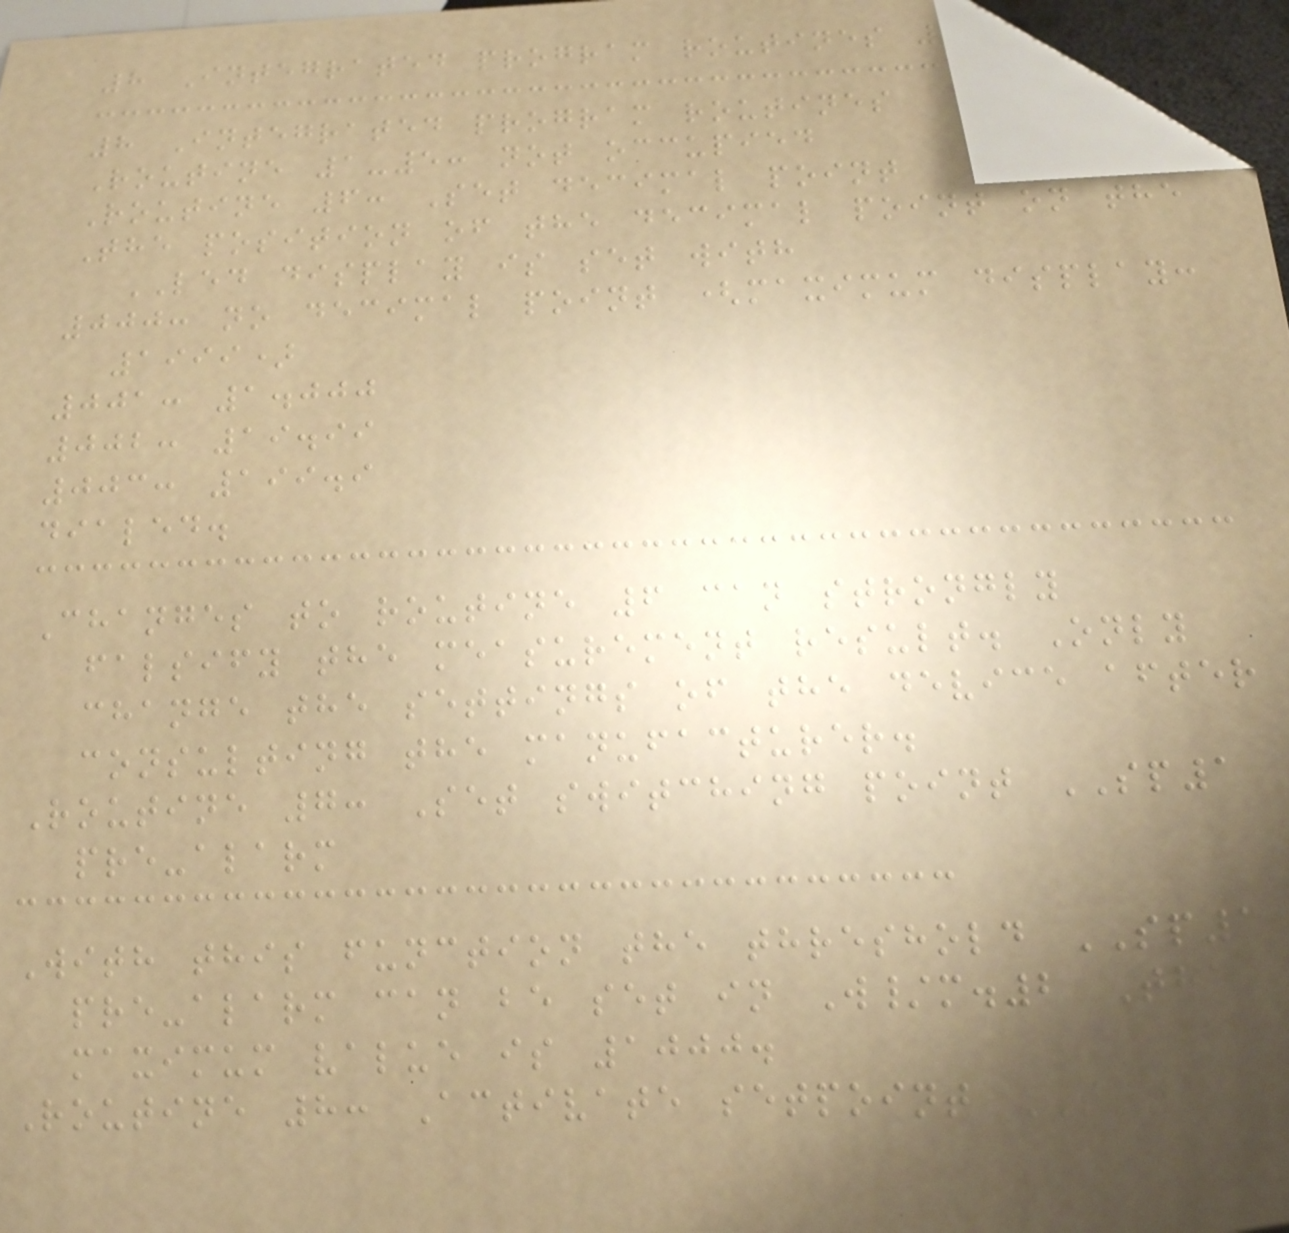8 Integrated program routines 8
8 Integrated program routines
Routine 1-5: not occupied
Routine 6: Set decimal point
The position of the decimal point on the
LED display is set with
000: no decimal point (maximum display:
1999)
001: 1.000
002: 19.99
003: 199.9
dialed.
Changes to routine 6 can strongly
falsify the measurement result. Only
change the settings of the device after
consulting the manufacturer.
Routine 7: Set switching point SP1
pre-alarm
With this function the threshold SP1
pre-alarm can be set in W/m.2 The
maximum value is 1000.
Routine 8: Activate setpoint SP1
